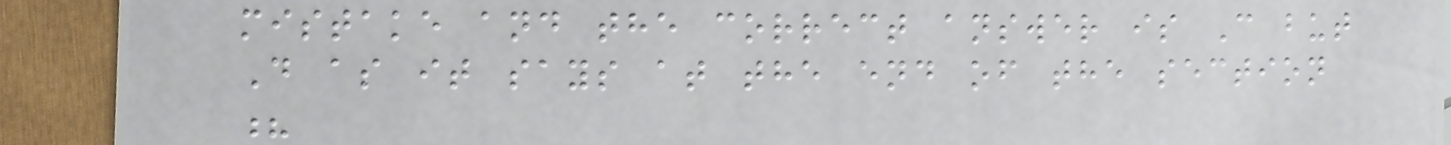mistake and the correct answer is C but
D as it says at the end of the section
?
